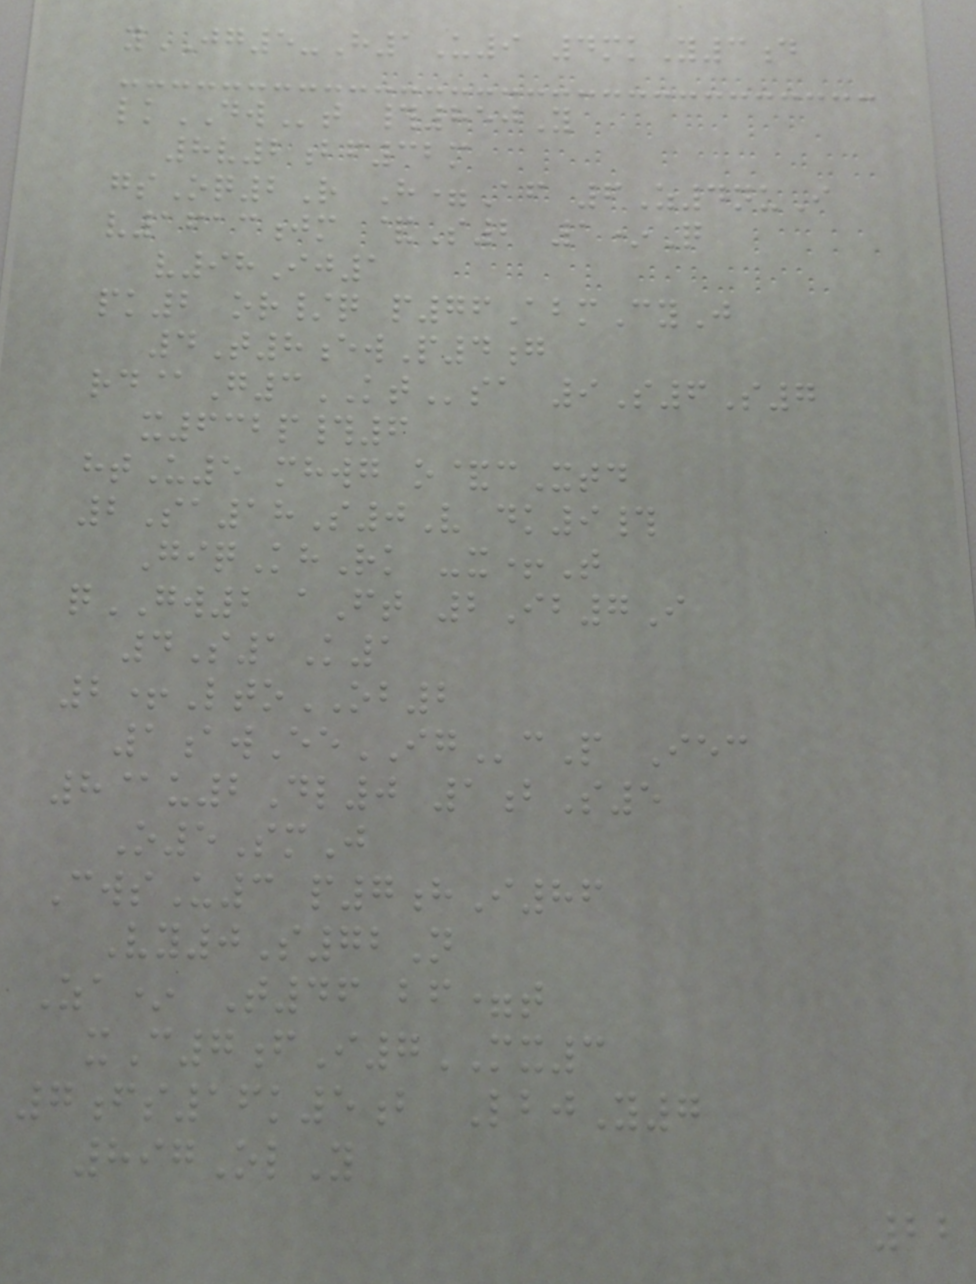yJG5-H1U9 4mkY3d
lkDWt #850Y
8v2bf32m
gsOq2R H=Af 6Z4nuI
v1613jm &S2 1*Q
v98Ij1
pk2 or/q p76AbmCyJ
4T8ewP4g
rd@G3KTsa 9S6S7
x632p#6
htU5 mhwg o&cXtd
2Sa18S0V dk9#
GiqKhRk -x+T
qGW2 aFt 2Ib7I
4S1K1
2+LtoOB2
1awEeIGcP Iec
8@u2Dl0 1bS5
O5SmJ
CwsU3 p7hI86
Vy0S72N
Za* T46 bf=t
xC7fI7MX3
7fs16k5b LbjY7
897OlY
22
